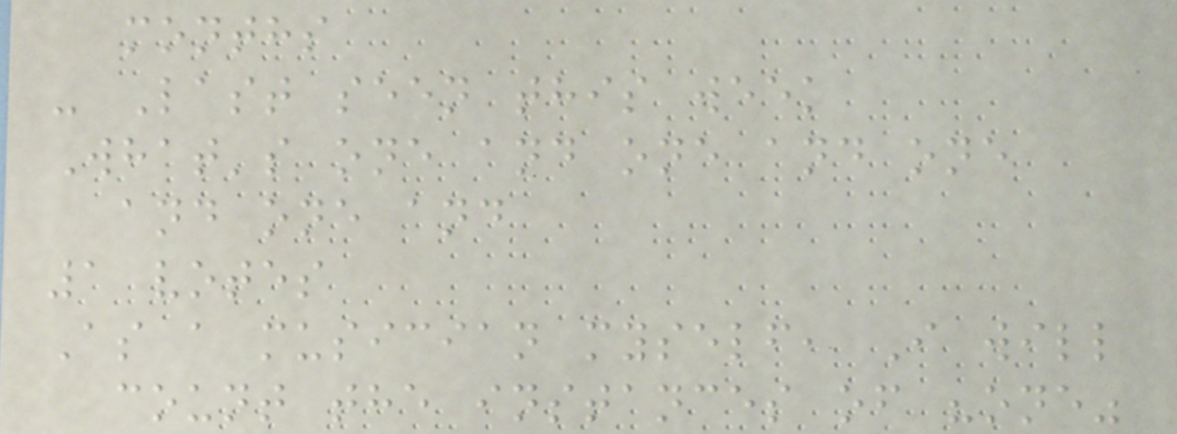months
- Last seen this week
What's one and one and one
and one and
1 votes
As a musician myself, I will
count the instances of "one"
